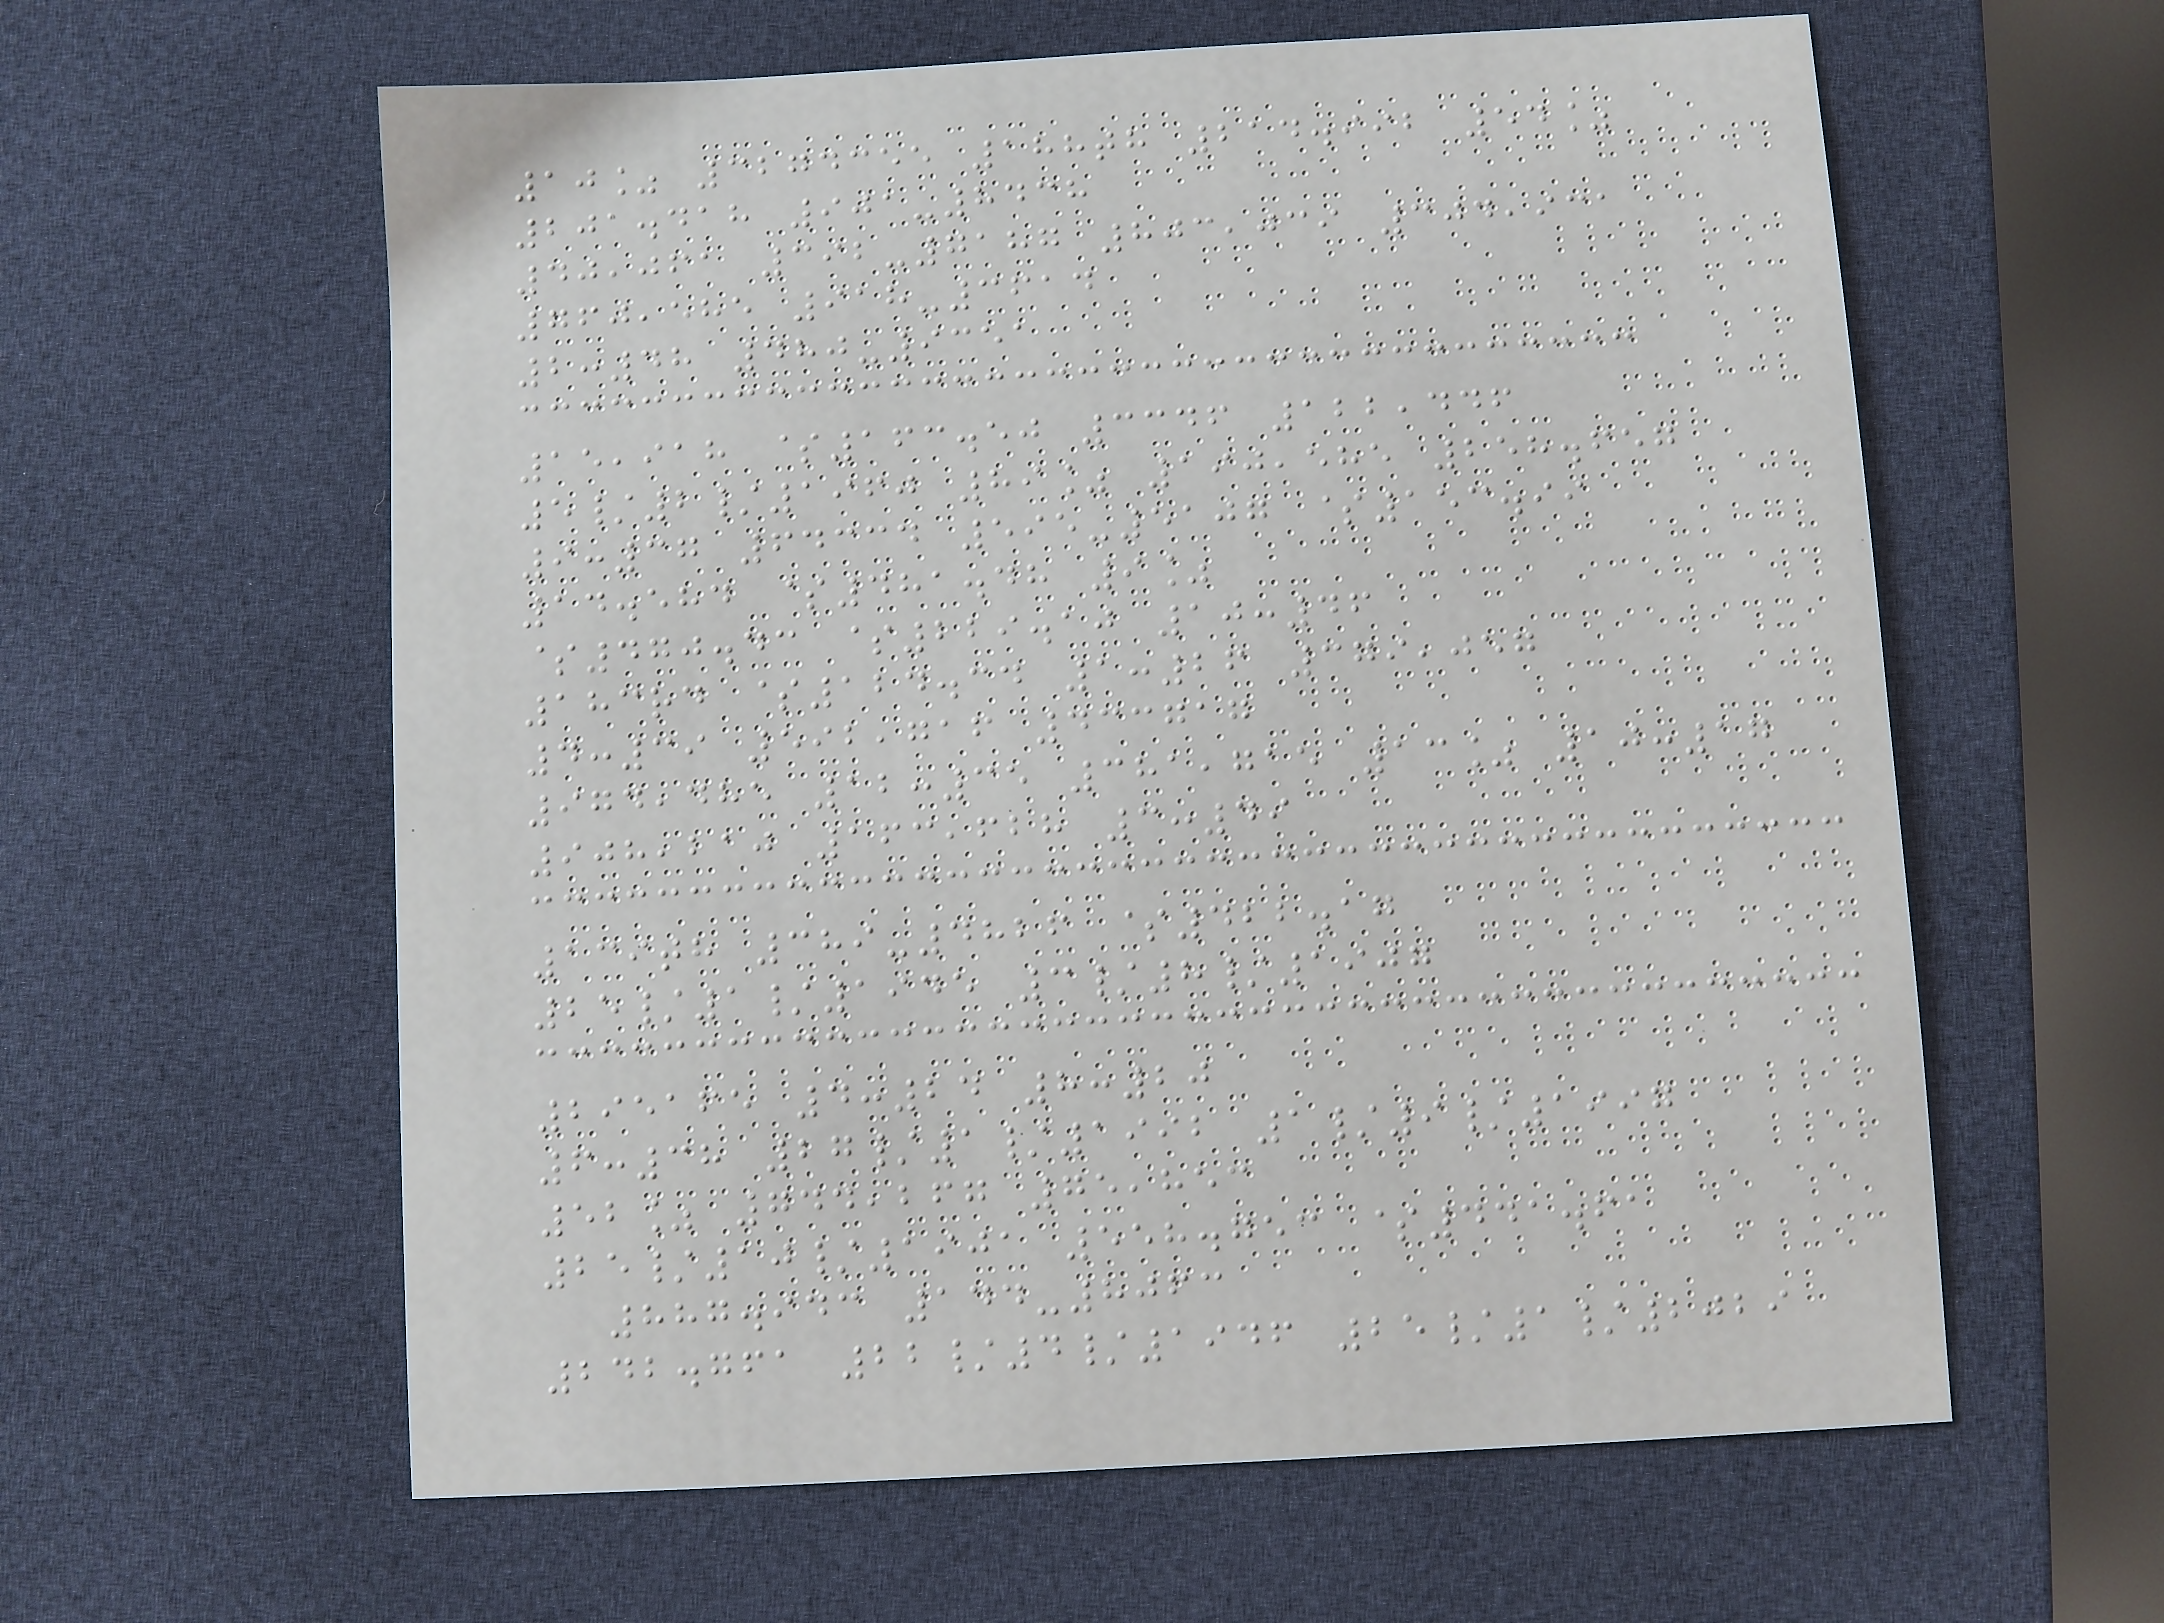10% 3274355 188th 214.992 54%
201.418 901-8438
40,061 392-7187 803,039 304,931
760,585 918-3614
2:48 480-9351
15,918 $163.50 3346 122,446
5/2/1960 89% 190,585 258.657
9:37 64334 595-5107 $153.99
14.584 $481.48 9%
$470.43 $229.10 10:46
183rd $124.34 1:26 379,057
4:39 592,716 433717
974,485 12:35 381,715 13% 10:17
908,210 163,628 3:49
139th 389-4826 $422.17
25/1/1945 3/8/1907
295165 4:24 8:20
6:38 27/1/1992 1/9/1997
52% 744,267 75,853
25/10/1901 558.753 $441.61
887.943 144-8063
242.761 22/4/1946 25/1/2029
